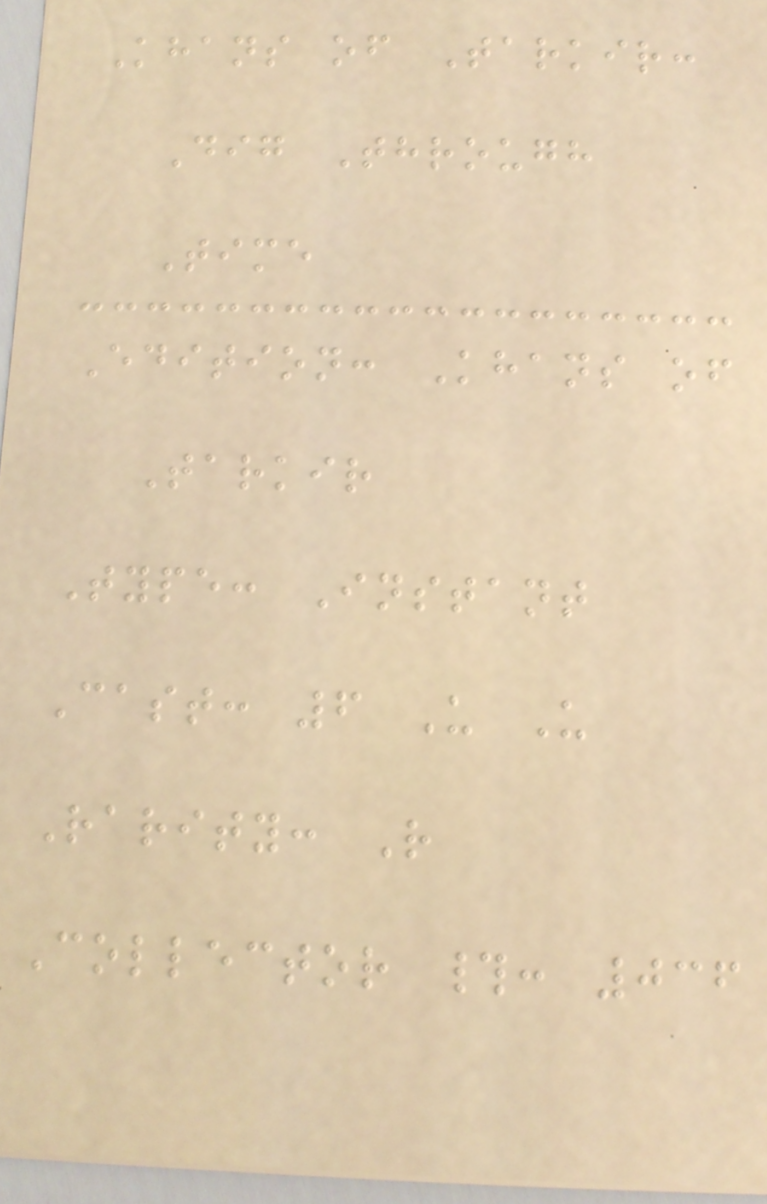Khans of Tarkir:
Dig Through
Time
Edition: Khans of
Tarkir
Type: Instant
Cast: 6 U U
Rarity: R
Collector #: 036
